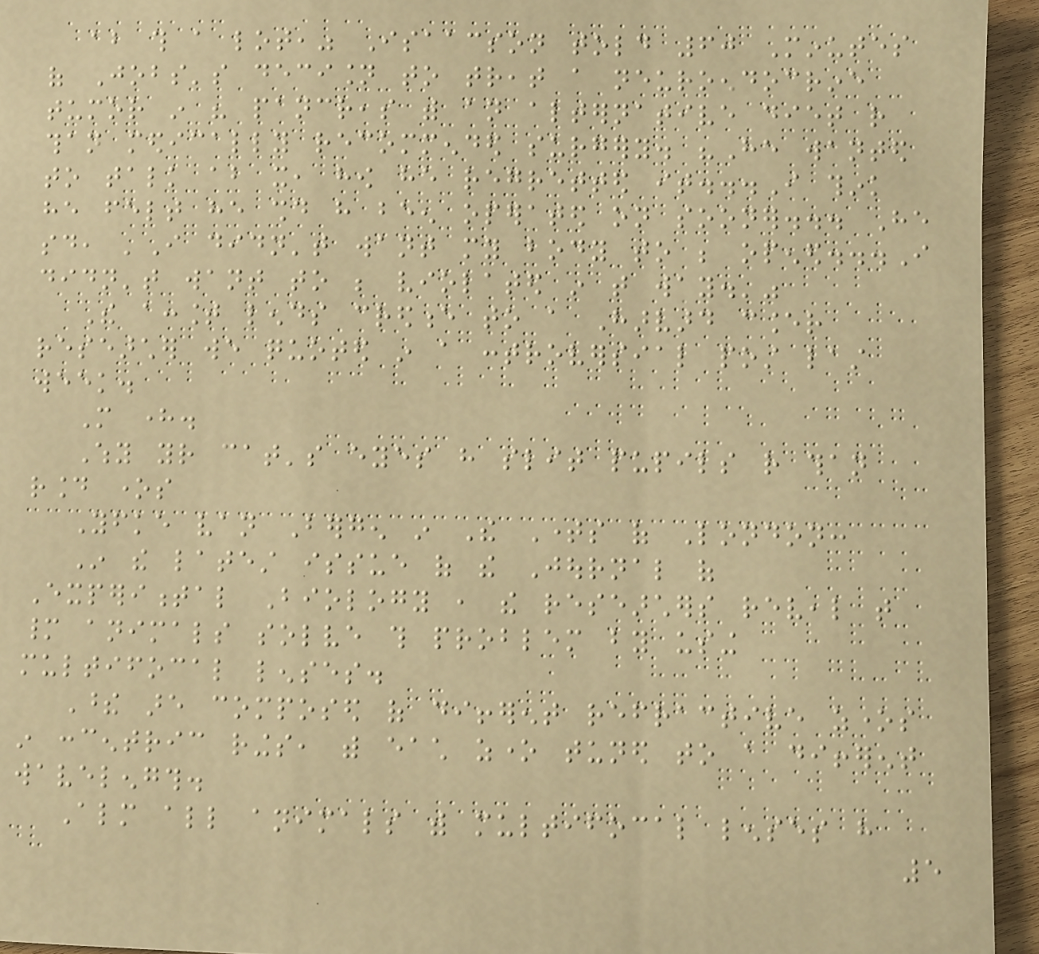about this a lot," Isaacson told 60 Minutes
of Jobs's decision to treat a neuroendocrine
tumor in his pancreas with an alternative diet rather
than medically recommended surgery. "He wanted
to talk about it, how he regretted it...I think
he felt he should have been operated on sooner... He
said, 'I didn't want my body to be opened...I
didn't want to be violated in that way.'"
The account lends credence to a Harvard cancer
researcher we quoted in a controversial post last
week.
More here.
Why your cat's eyes have slit pupils rather than
round ones
Yfke van Bergen in The Times of London:
In the latest issue of the Journal of
Experimental Biology , the researchers reveal that
many animals solve this problem by using
multifocal lenses.
These are composed of different refractive zones
in concentric rings, with each zone tuned to a different
wavelength.
Almost all animals with multifocal lenses have
5
